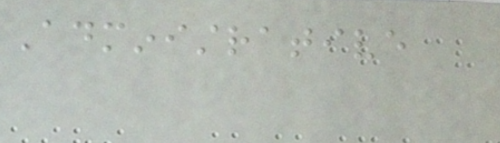Administrative
